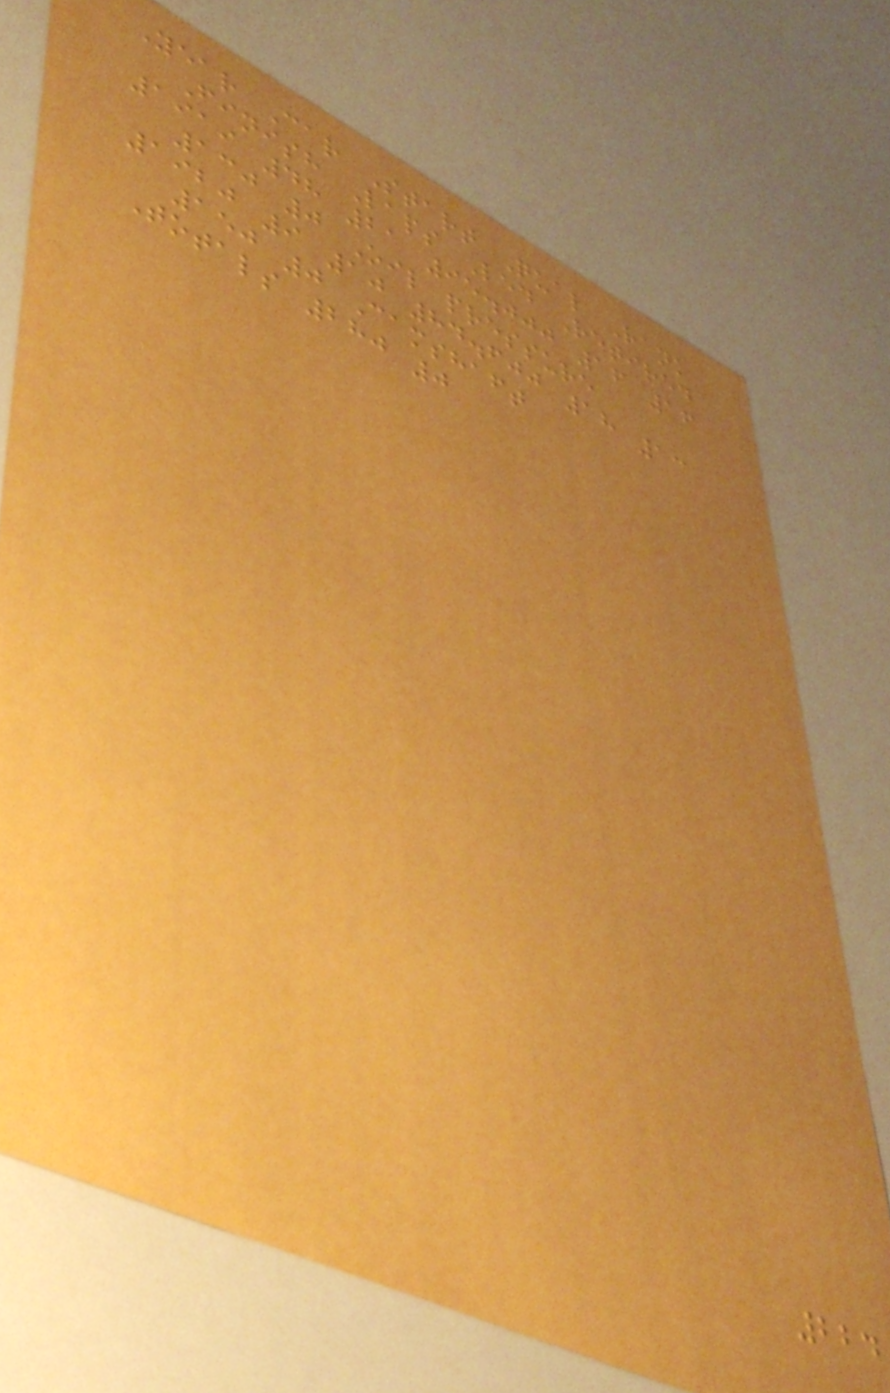Year Car Start Qual Rank
Finish Laps Led Retired
1919 48 21 95.000 16 16
130 0 Oil pressure
1920 9 10 84.600 18 13
150 0 Camshaft
Totals 280 0
224
